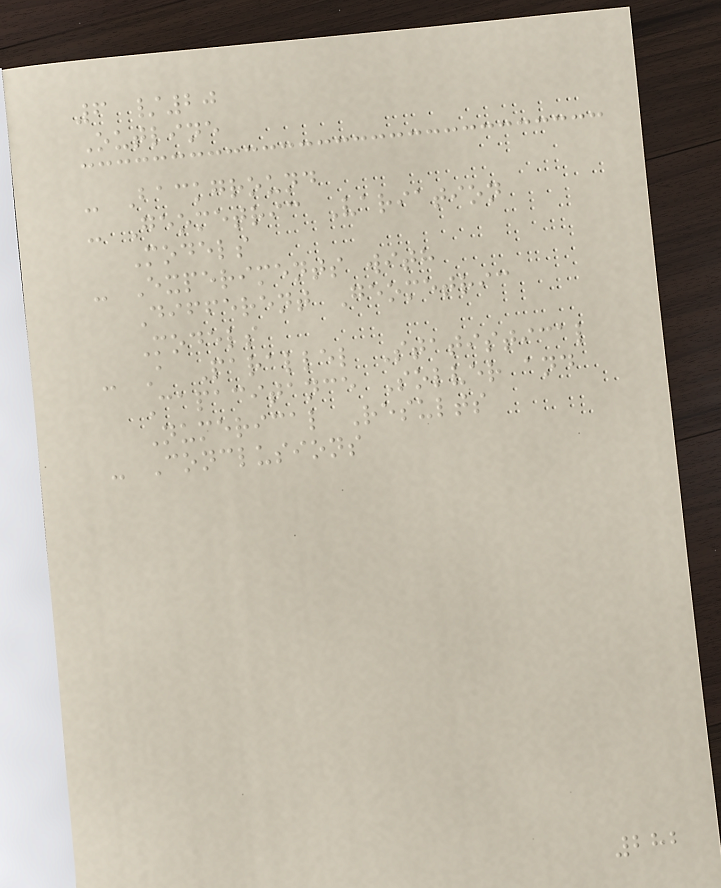6 /20
Outline
- Background
- Geometric Variation
Models
- Experiments with
Different Geometric
Models
- A Parallel Statistical
Capacitance Solver and
Numerical Results
- Conclusions
282
